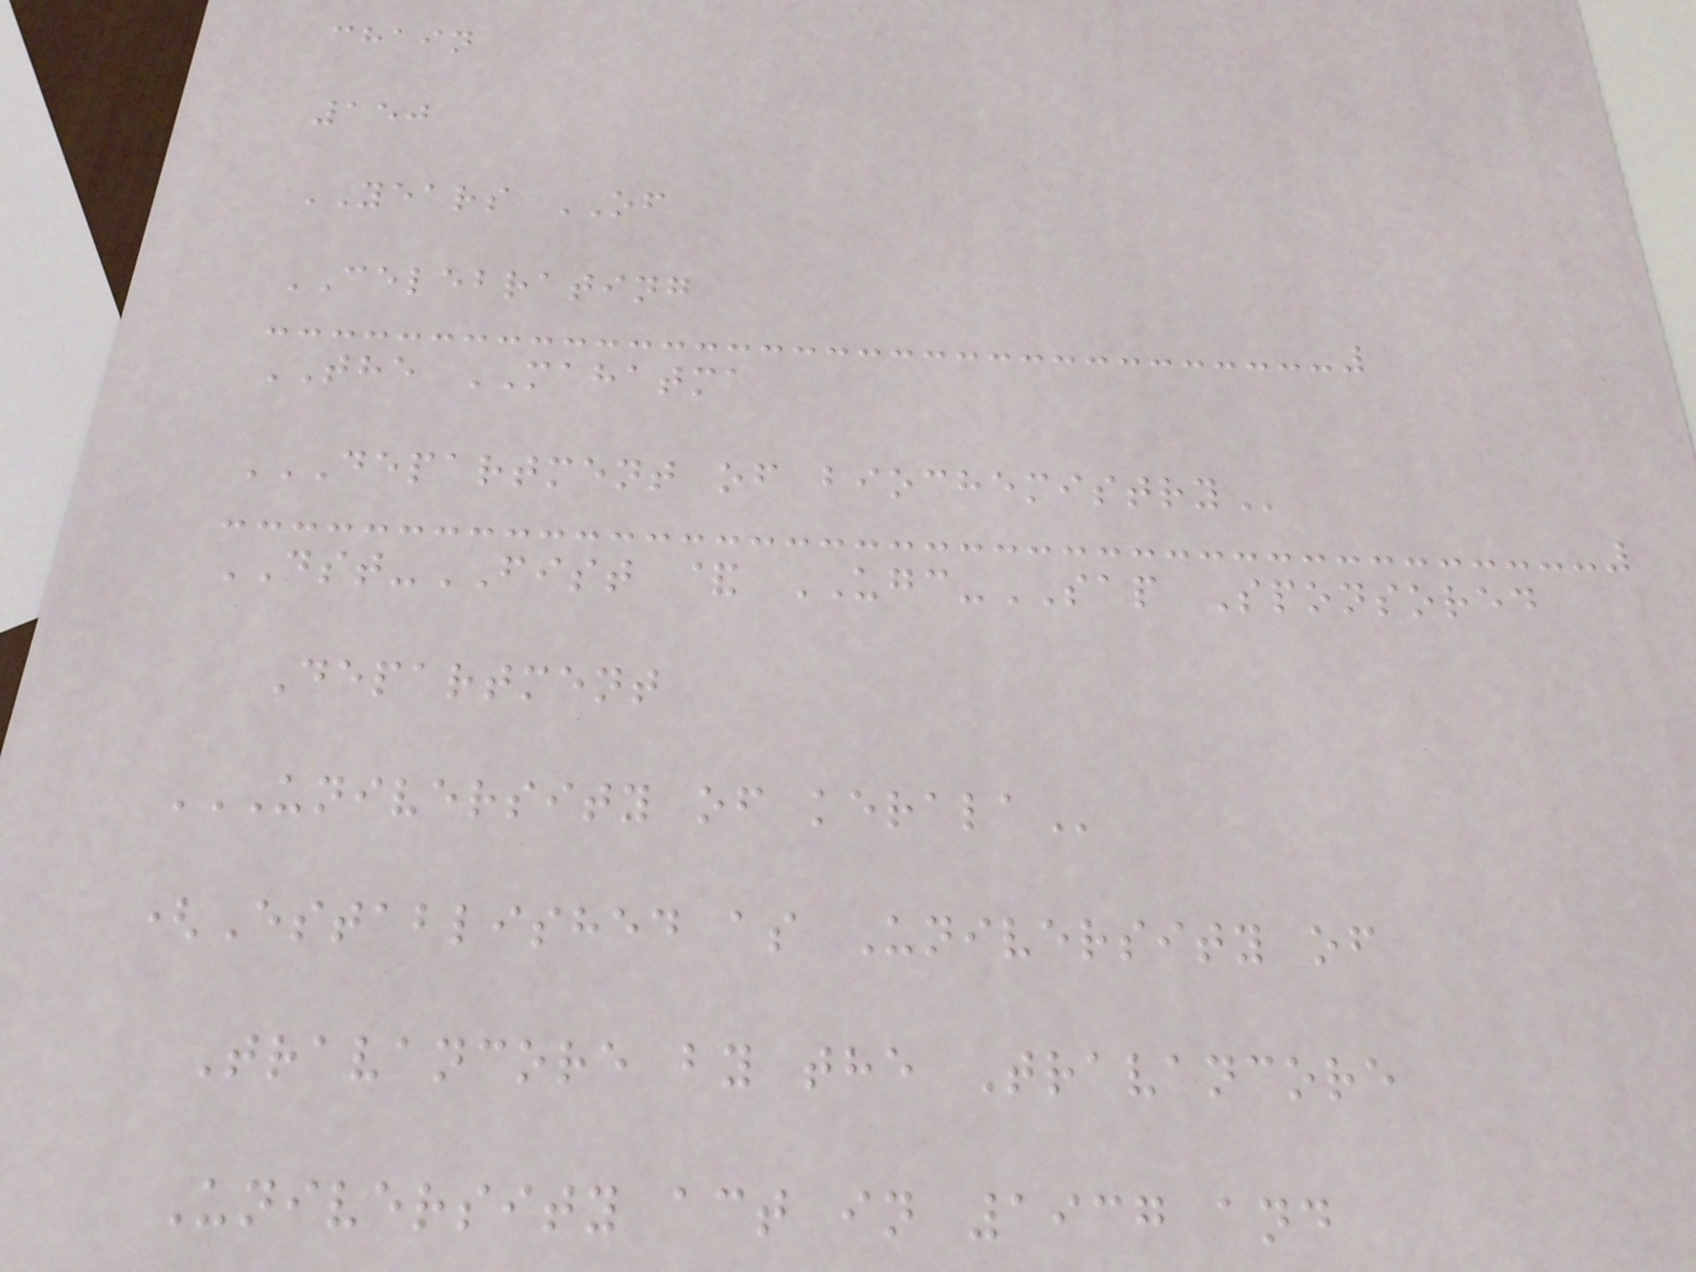chain
150
YEARS OF
CELEBRATING
THE MAHATMA
DEPARTMENT OF BIOCHEMISTRY
DST-FIST & UGC-SAP Sponsored
Department
UNIVERSITY OF KERALA
(Established as University of
Travancore by the Travancore
University act in 1937 and
